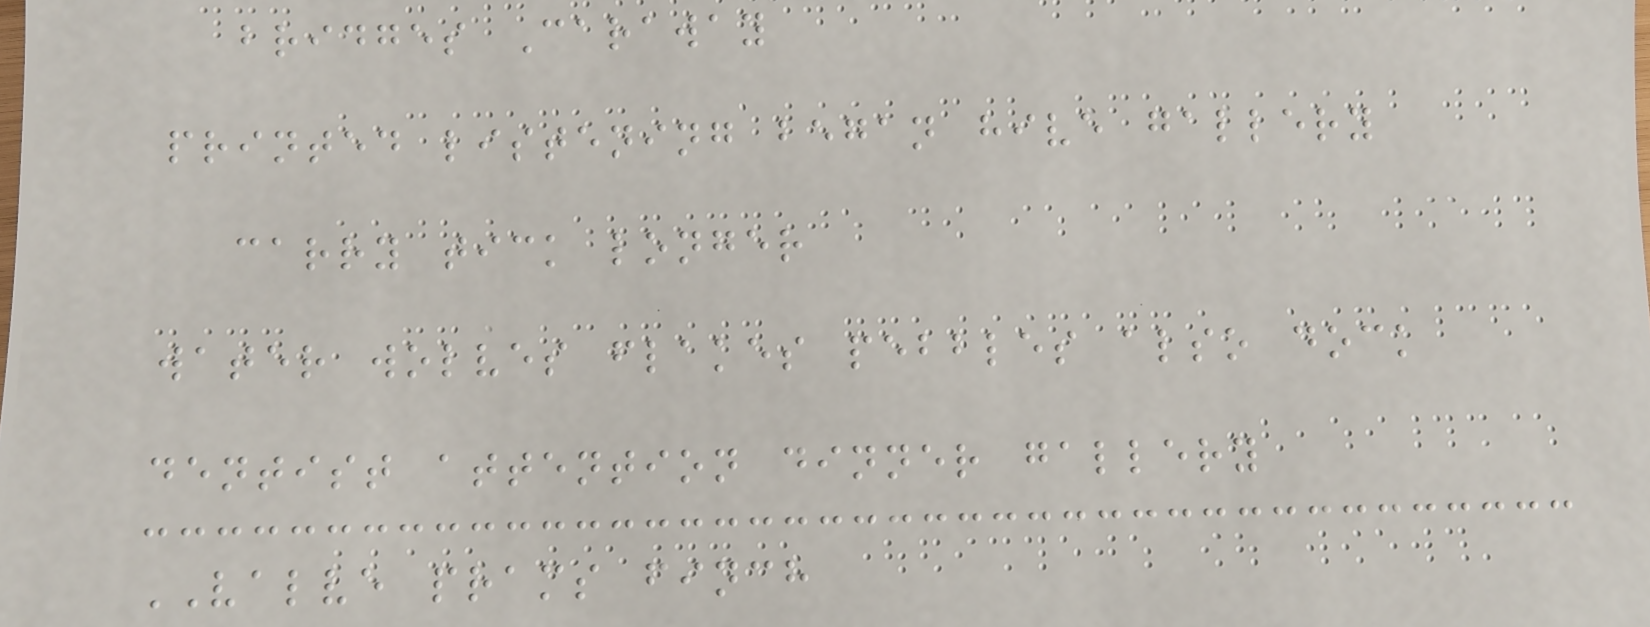bridges Caraway
printed listening began hive gallery
carry tick longer
water wolves flakes pebbles also dock
dentist attention dinner gallery
VALVE prams finch
